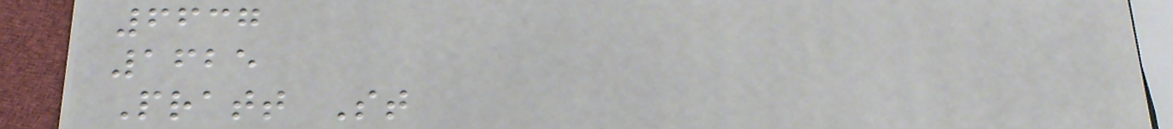6637
1625
Pratt St
